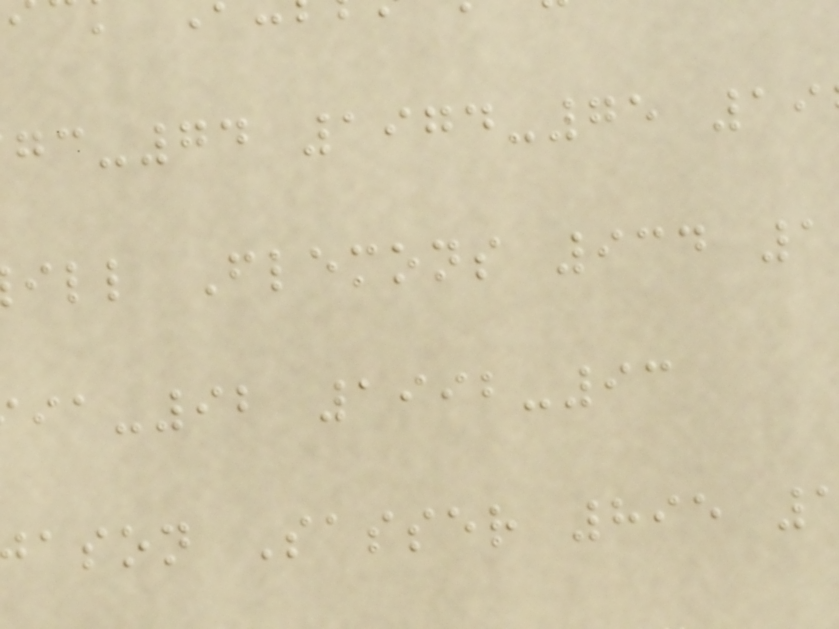-74 1974-75 19
ill Flemons 934 1
-92 1992-93
ason Sasser 895
